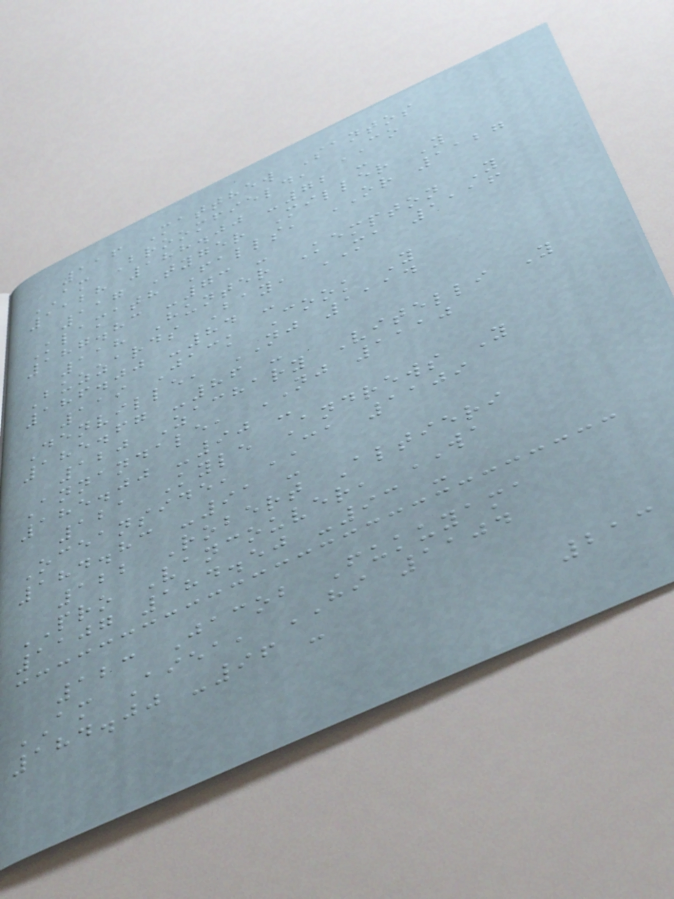116 Matthew Santos
AM Broomfield, CO
1128 188.00 -72 -
117 Tyger Miller Y
Klamath Falls, OR 1127
187.83 -73 -
118 Hunter Kempton Y
Buzzards Bay, MA 1116
186.00 -84 -
119 Jack Cook Y
Denville, NJ 1114
185.67 -86 -
120 Zachary Vitelli Y
Annandale, NJ 1110
185.00 -90 -
121 Kyle Andrews Y
Oceanside, CA 1109
184.83 -91 -
122 Robert Altieri
PRO Vancouver, WA
1107 184.50 -93 -
123 Jacob Fukuyama
AM Aiea, HI 1104
184.00 -96 -
213
